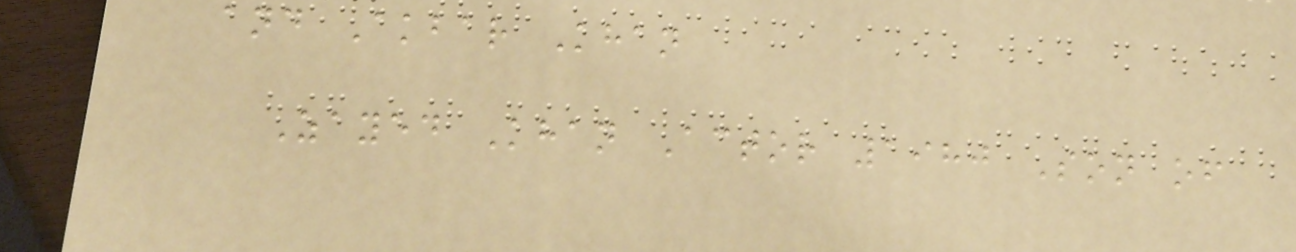and Akbar Khan
Zayed Khan Actor 1980 Son of
